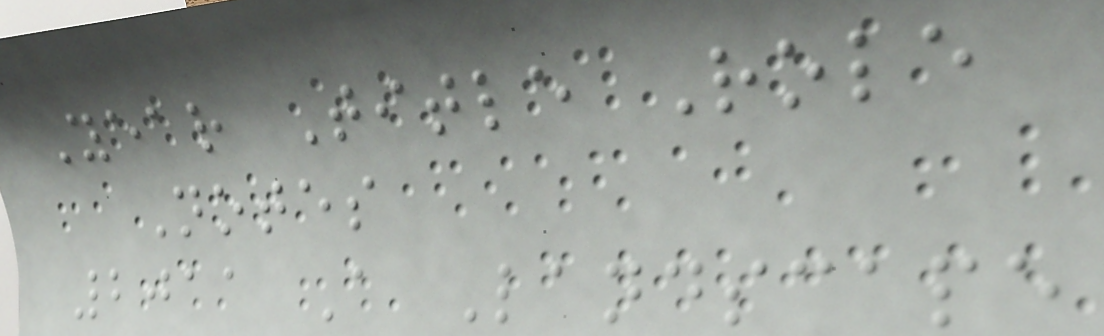Year Title Role
Notes
2011 A Landscape
